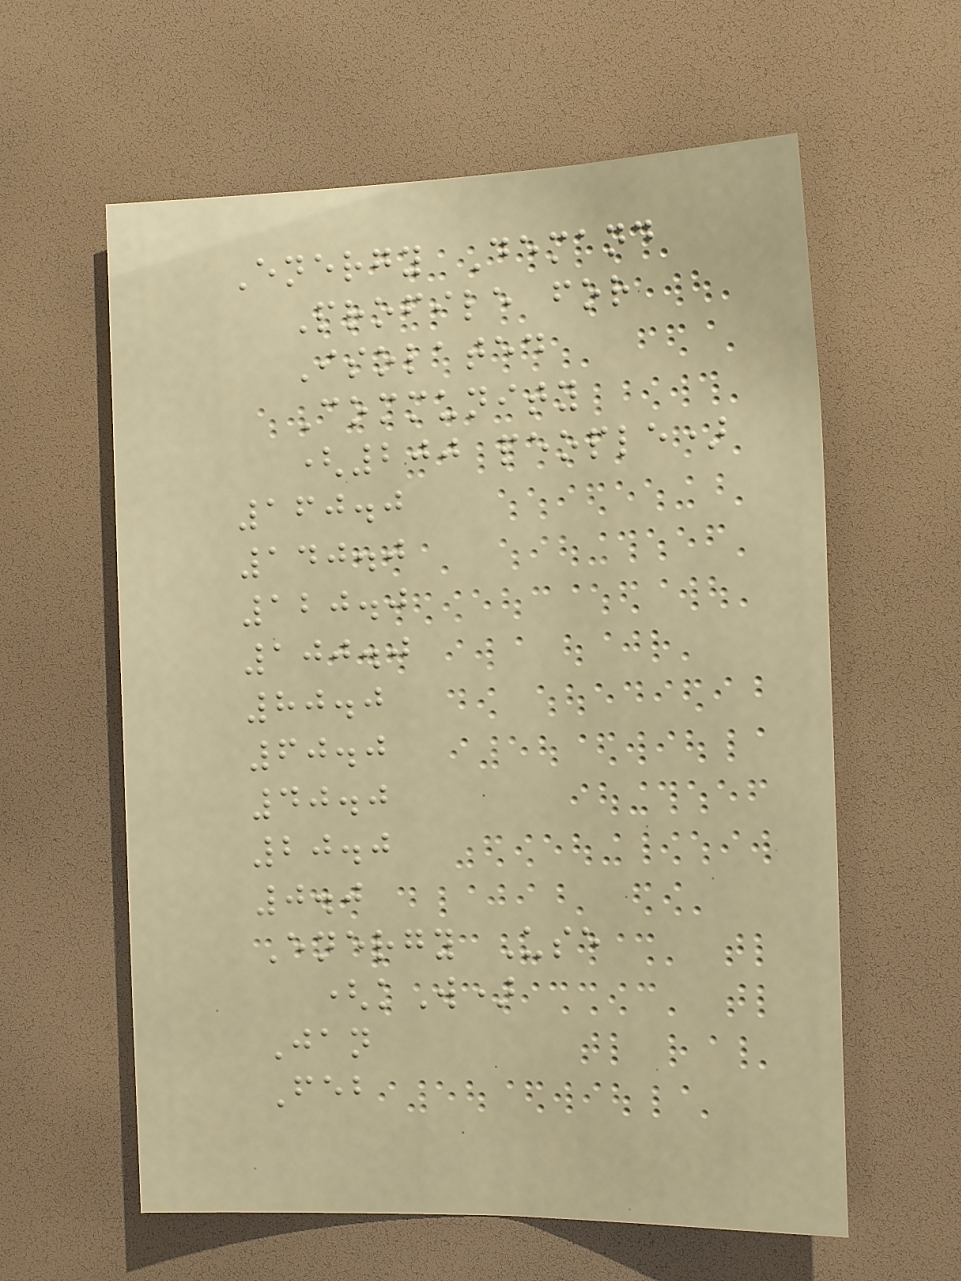Energy Demand
Profile for
Isolated
Community
(200 people)
160.0
140.0
120.0
100.0
80.0
60.0
40.0
20.0
0.0
Energy Use
(kW)
Jan
Feb
